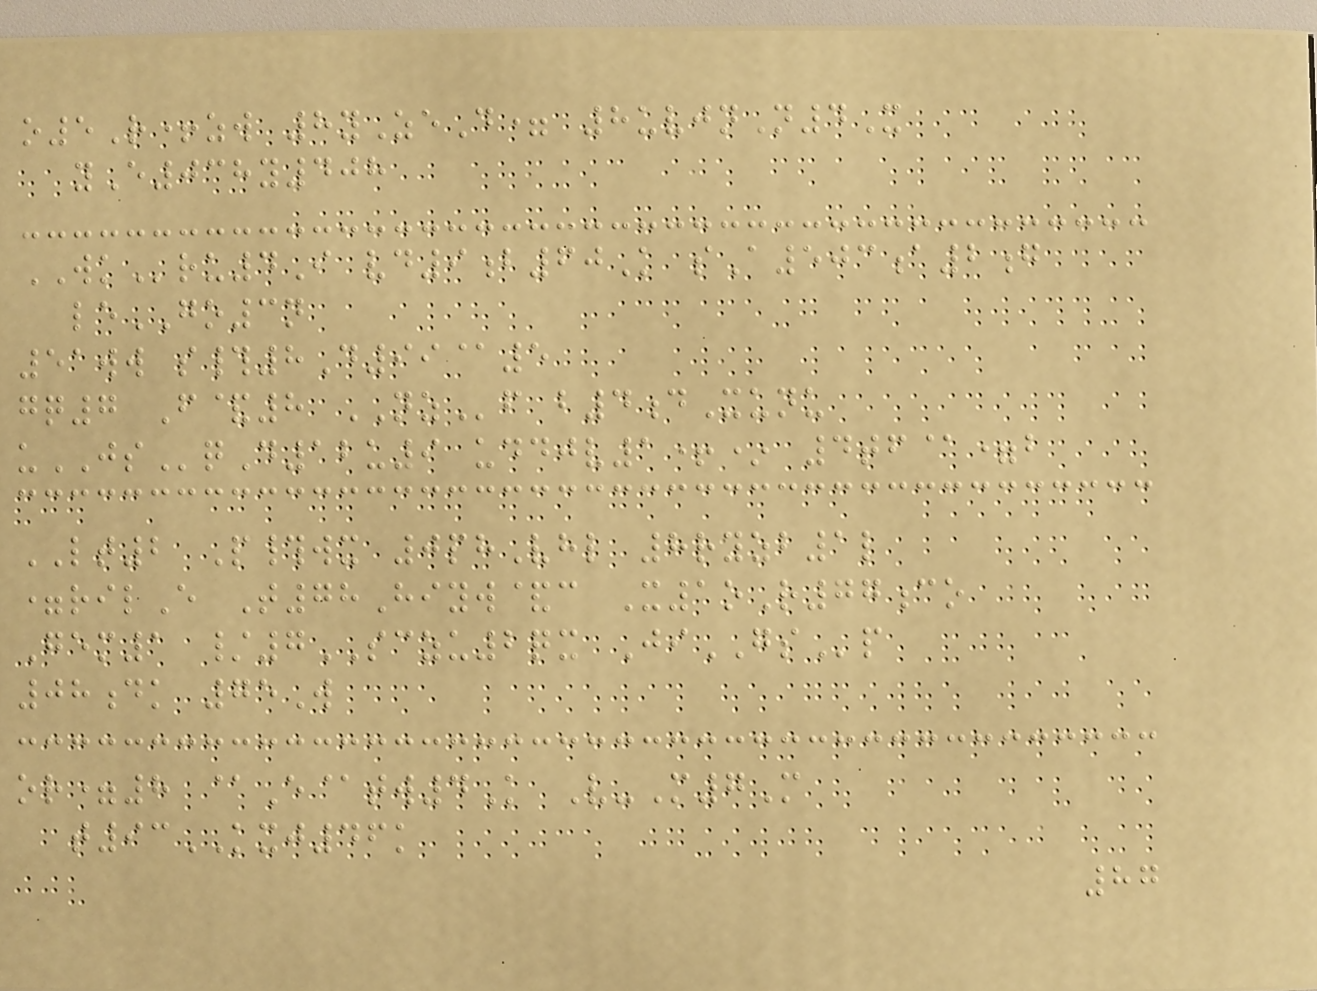o5R+zw 8yZeD= 8uvjnN4X
yE038y408
WKru4I vd9b60K sA503a2g
leGO3n
51ww s#8D99@5
gq7 F&8 NZf b4dXunu
uJSqD12u9 uddjv1+* 4tf@=b
LT2 P#wx 0phVhl 8ryzb1l
=rilE T78Hiyw&c X1oR77co
Gem1 /7SCZU2qx JiGSp
08dk 75W
or=8 @E@tw4K V-M7M
t93KXJ46k
87
